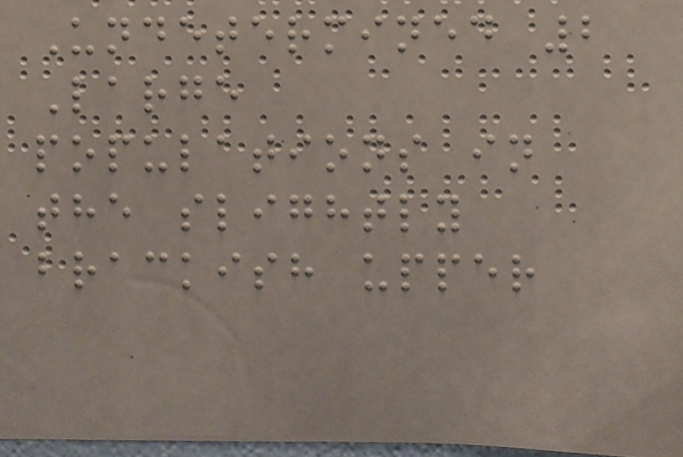Undetermined 2
Large
populations in
the slightly
brackish upper
